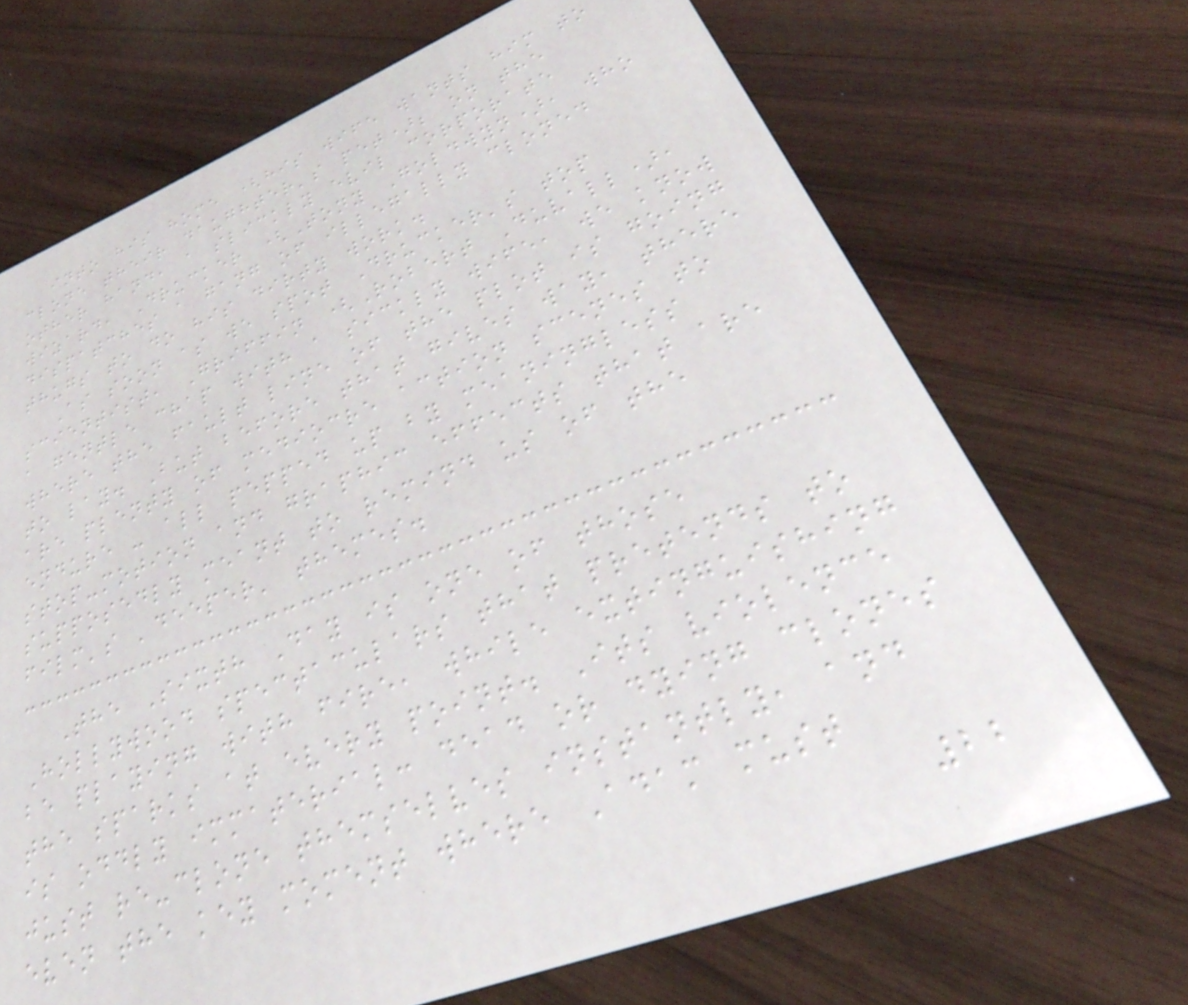into his home (his wife wants him to
clone their daughter's pet); on the
other hand, a slickly evil corporate
wizard, Drucker (Tony Goldwyn), who
dispatches a gang of illegally cloned
thugs to do his dirty work.
As soon as we spot Drucker's top
scientist, Griffin (Robert Duvall),
a gentle chap with a sickly wife, we know
where the fault line of the plot is going
to lay. But before that gives way, there
are plenty of mediocre action scenes to
endure - all pepped up by meaningless
stop-motion and graphic effects that are
supposedly meant to remind us of the
film's 'deeper' themes.
The Sixth Day is one of those
Hollywood spectaculars that pretends to
be playing with fire, while extinguishing
the sparks at every point. Its violence
is oddly immaterial: dead or dying clones
just re-clone themselves instantly, and
even the key moment where Adam must
22
